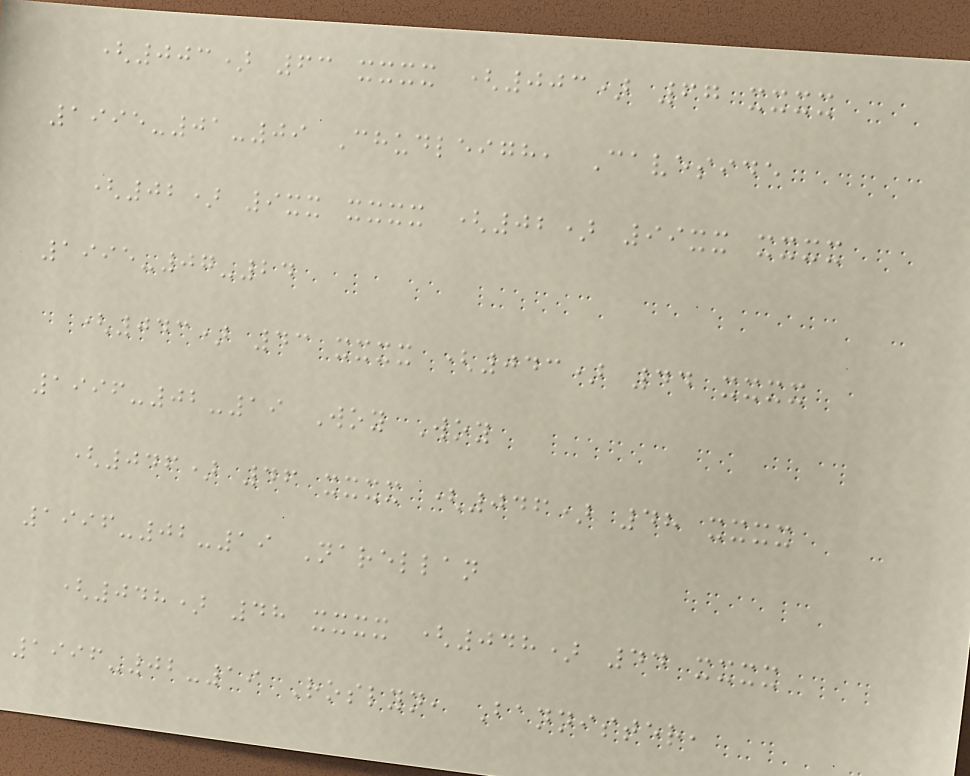(003) 63 xxxx (003) 67 xxxx
1995-01-09 Chudleigh, Caveside
(02) 9xx xxxx (02) 99xx xxxx
1995-07-24
(043) 43 xxxx (043) 44 xxxx
1996-02-19 Woy Woy
(046) 46 xxxx (046) 48 xxxx
1996-02-19 Narellan
(048) 48 xxxx (048) 44 xxxx
1996-02-19 Roslyn, Bannister,
